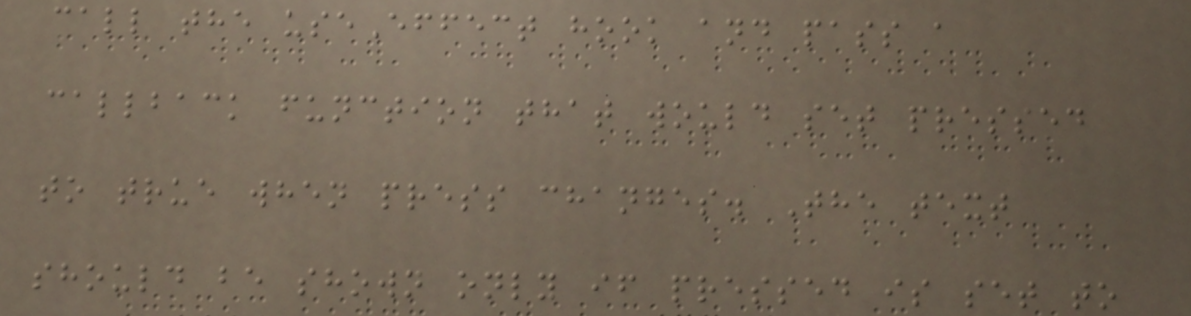call the useEffect hook and pass a
callback function that would set pressed
to true when press changes. The text
should be shown only if pressed is set to
